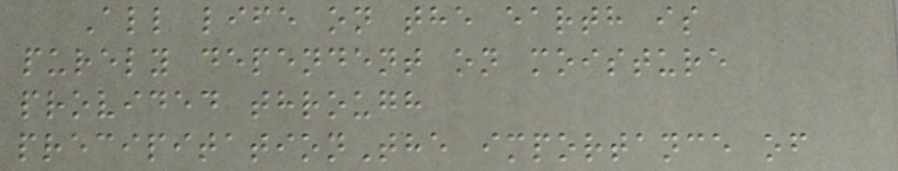All life on the earth is
purely dependent on moisture
provided through
precipitationThe importance of
